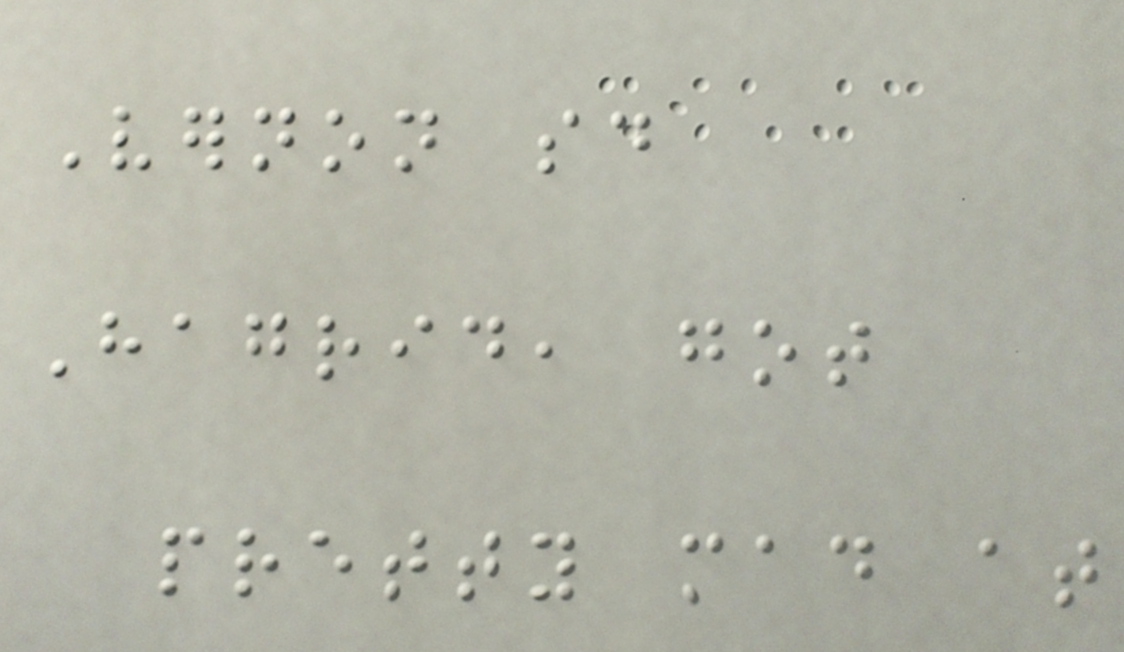Vernon said
Hagrid, got
pretty mad at
